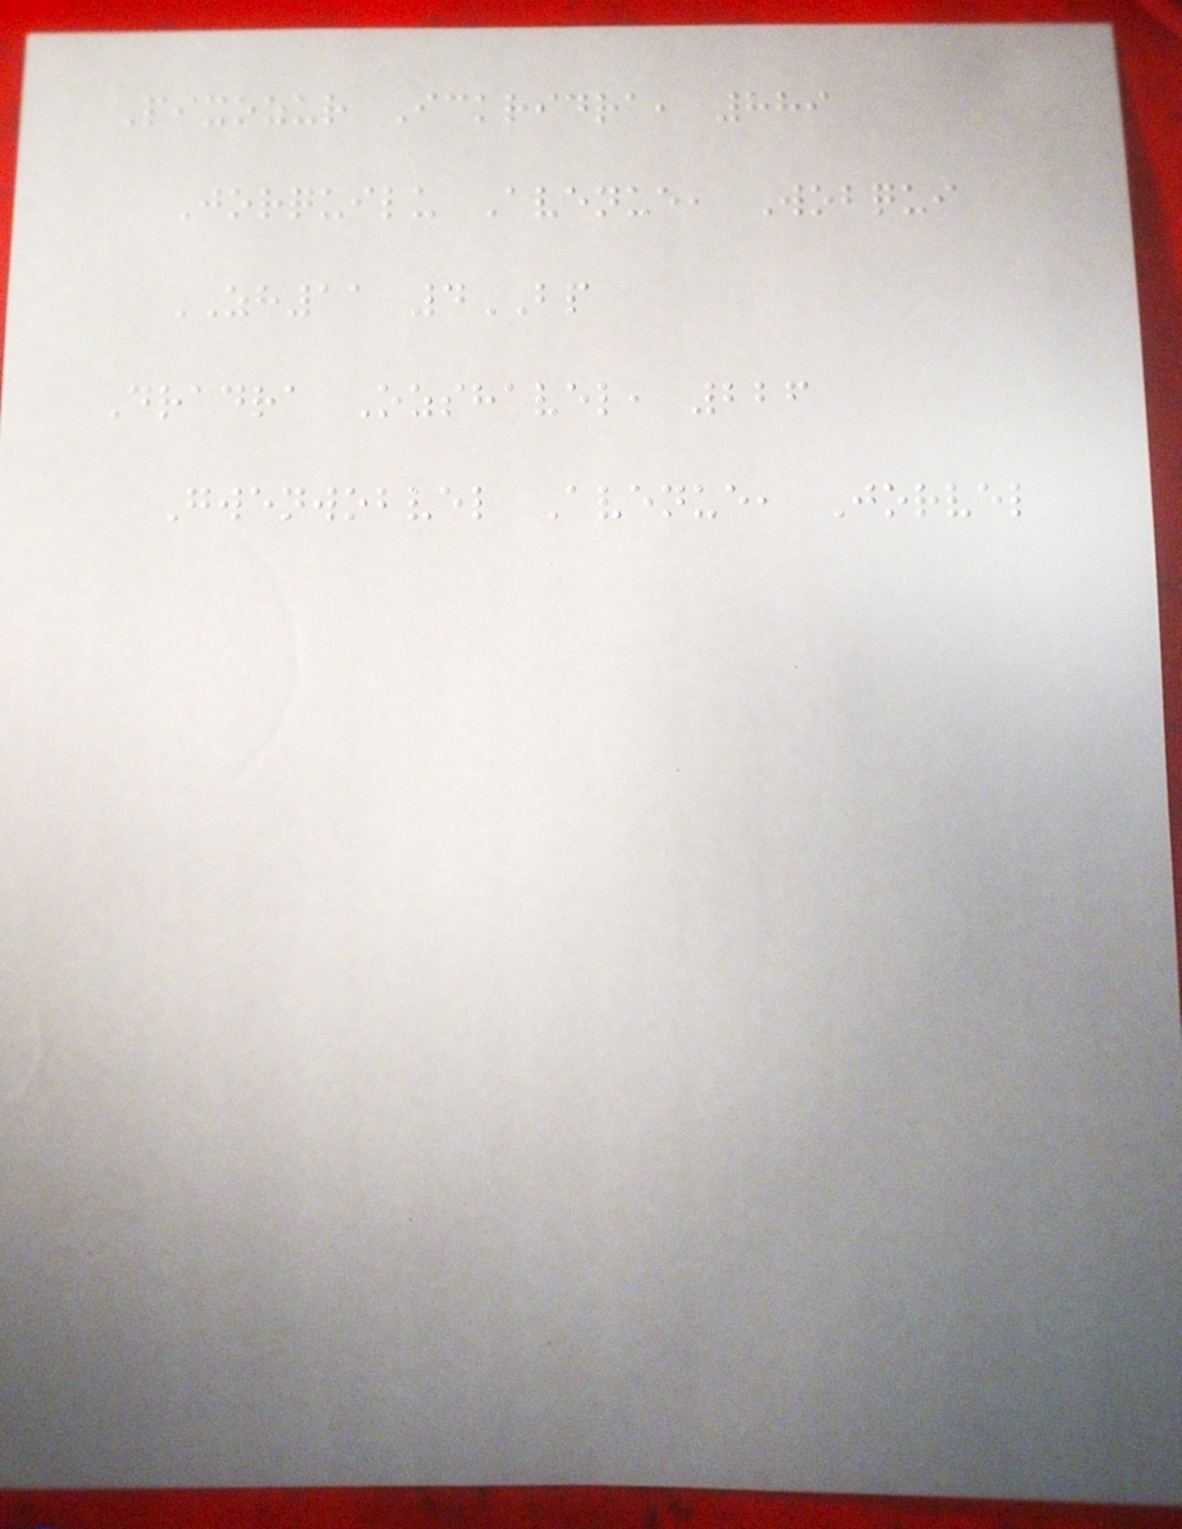Pixozur Ickridra, 889
Jorquilu Avenue, Wobqui
ZH11 4BP
Dradra Ozshavel, 226
Gwenwobvel Avenue, Jorvel
